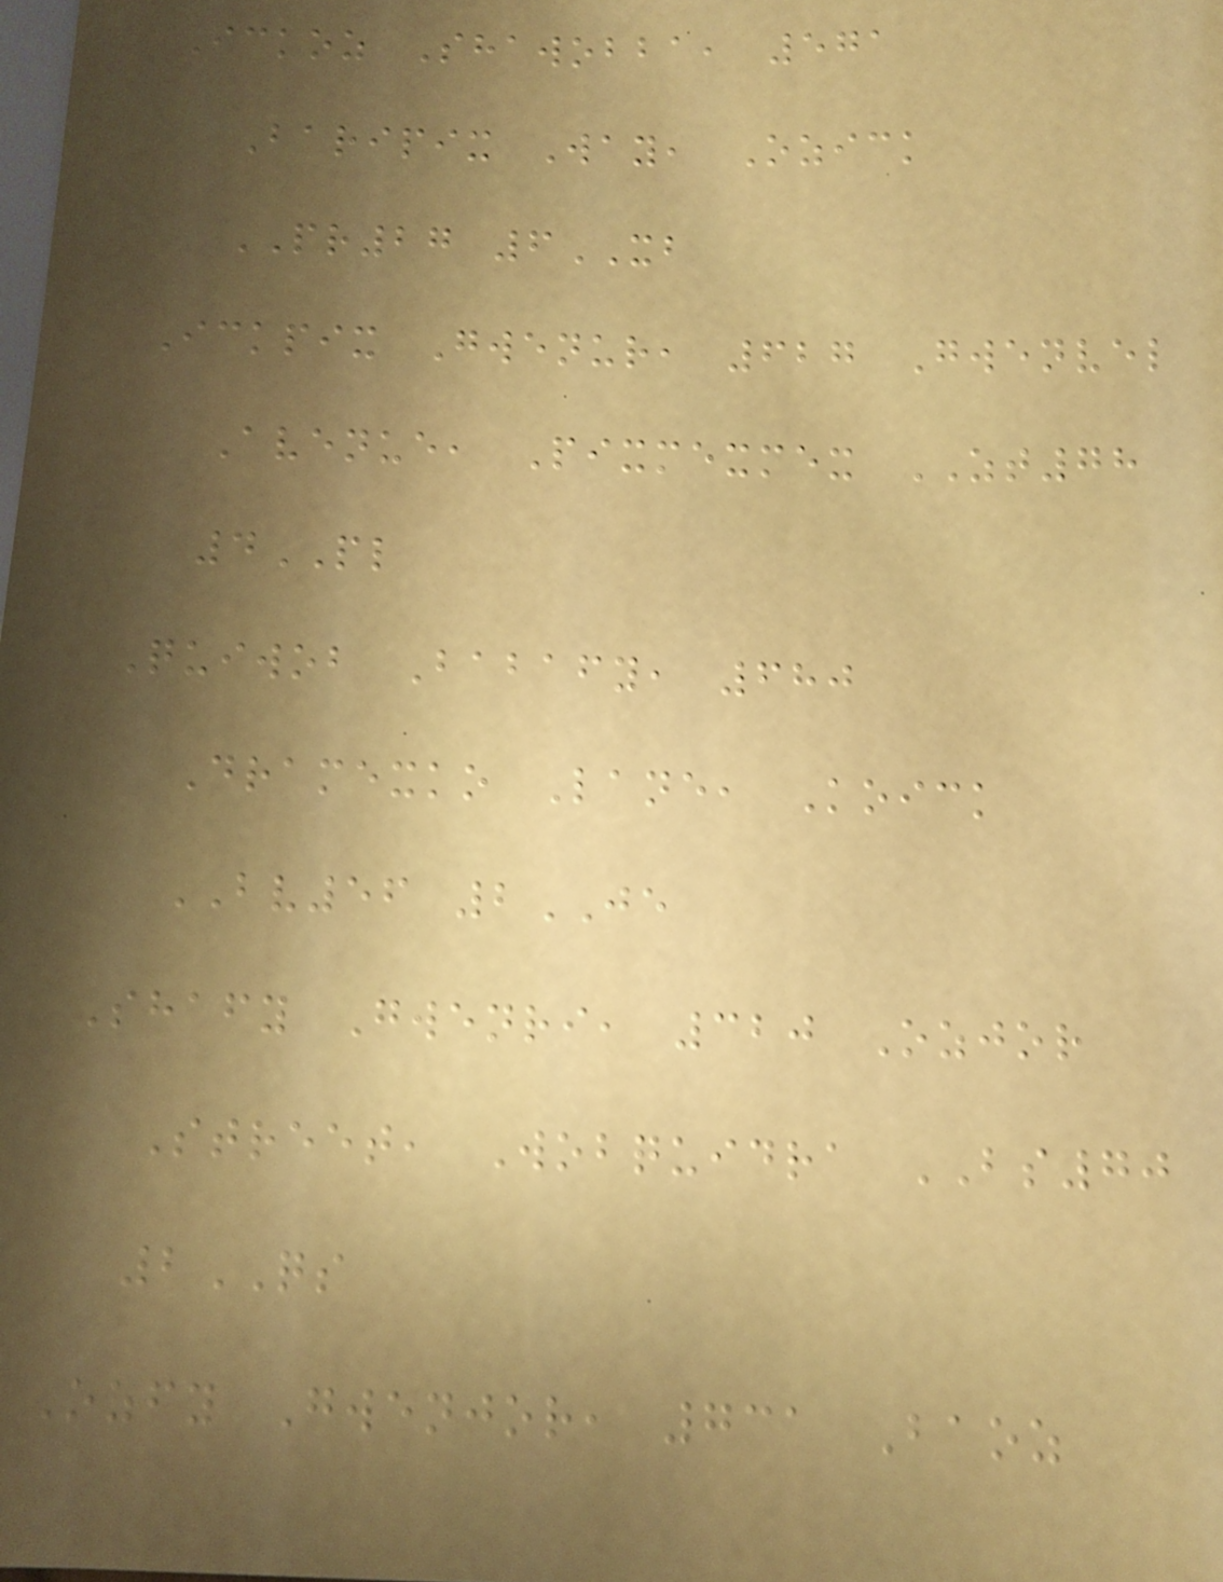Ickoz Shawobba, 571
Baripix Way, Ozick
PR27 6XB
Ickpix Gwenur, 627 Gwenvel
Avenue, Pixmexmex ZT78
4PL
Quiwob Babafy, 680
Dramexko Lane, Koick
BV56 2JE
Shafy Gwenri, 320 Ozjor
Street, Wobquidra BS70
2QS
Ozfy Gwenjor, 731 Baoz
